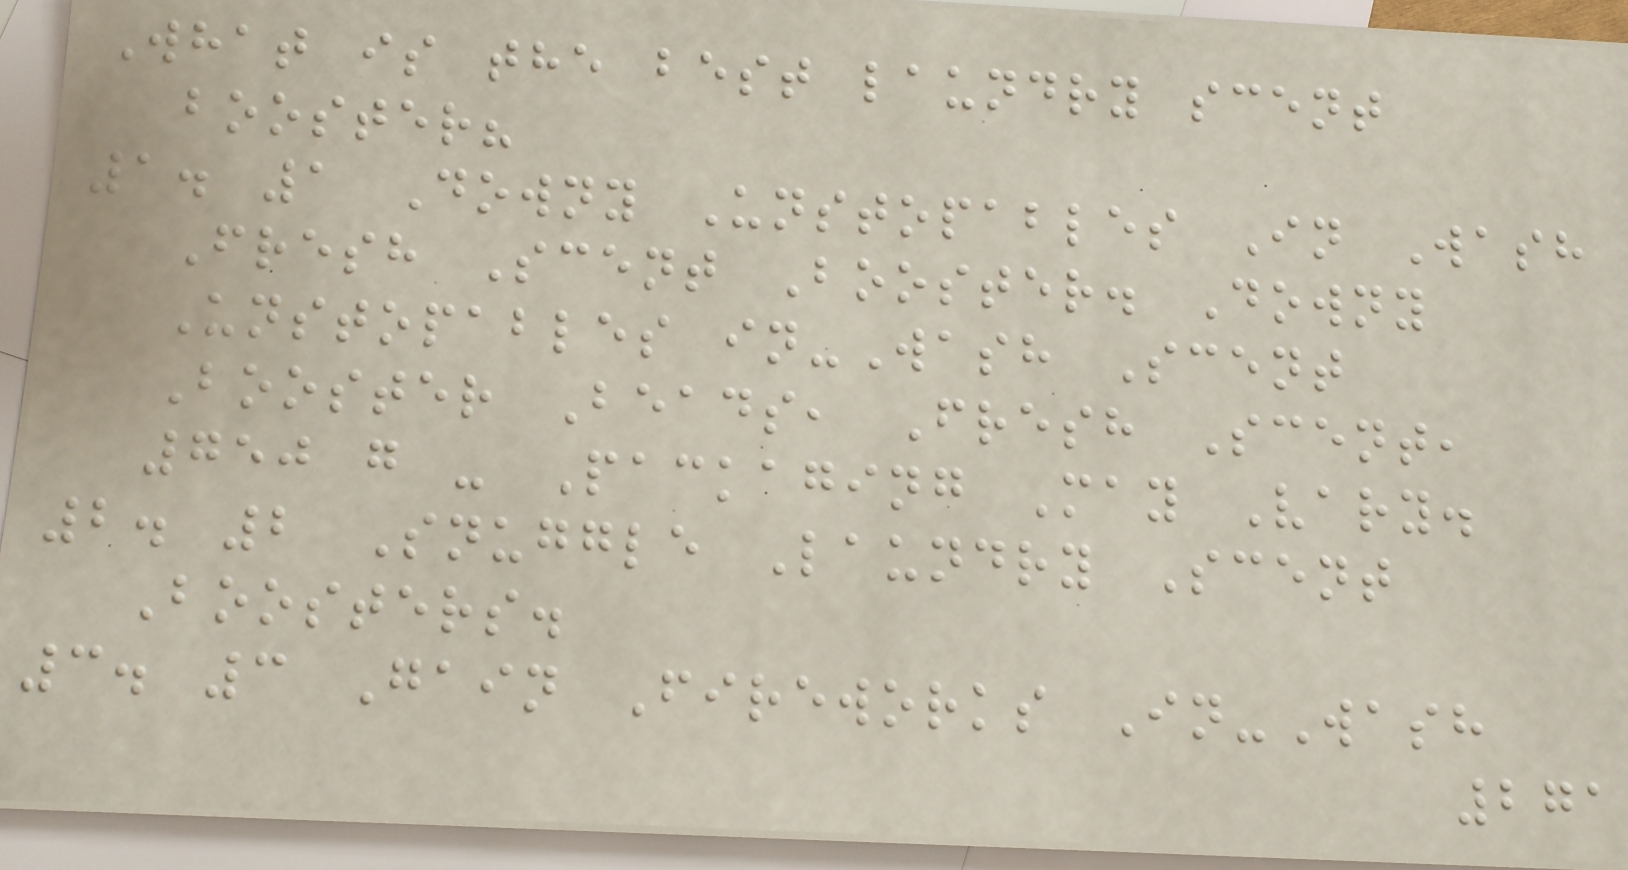What is the best laundry scent
booster?
1. 1 Downy Unstopables In Wash
Fresh Scent Booster. Downy
Unstopables in-Wash Scent
Booster Beads, Fresh Scent,
750 g - Packaging May Vary.
2. 2 Snuggle Laundry Scent
Boosters.
3. 3 Gain Fireworks In-Wash
271
